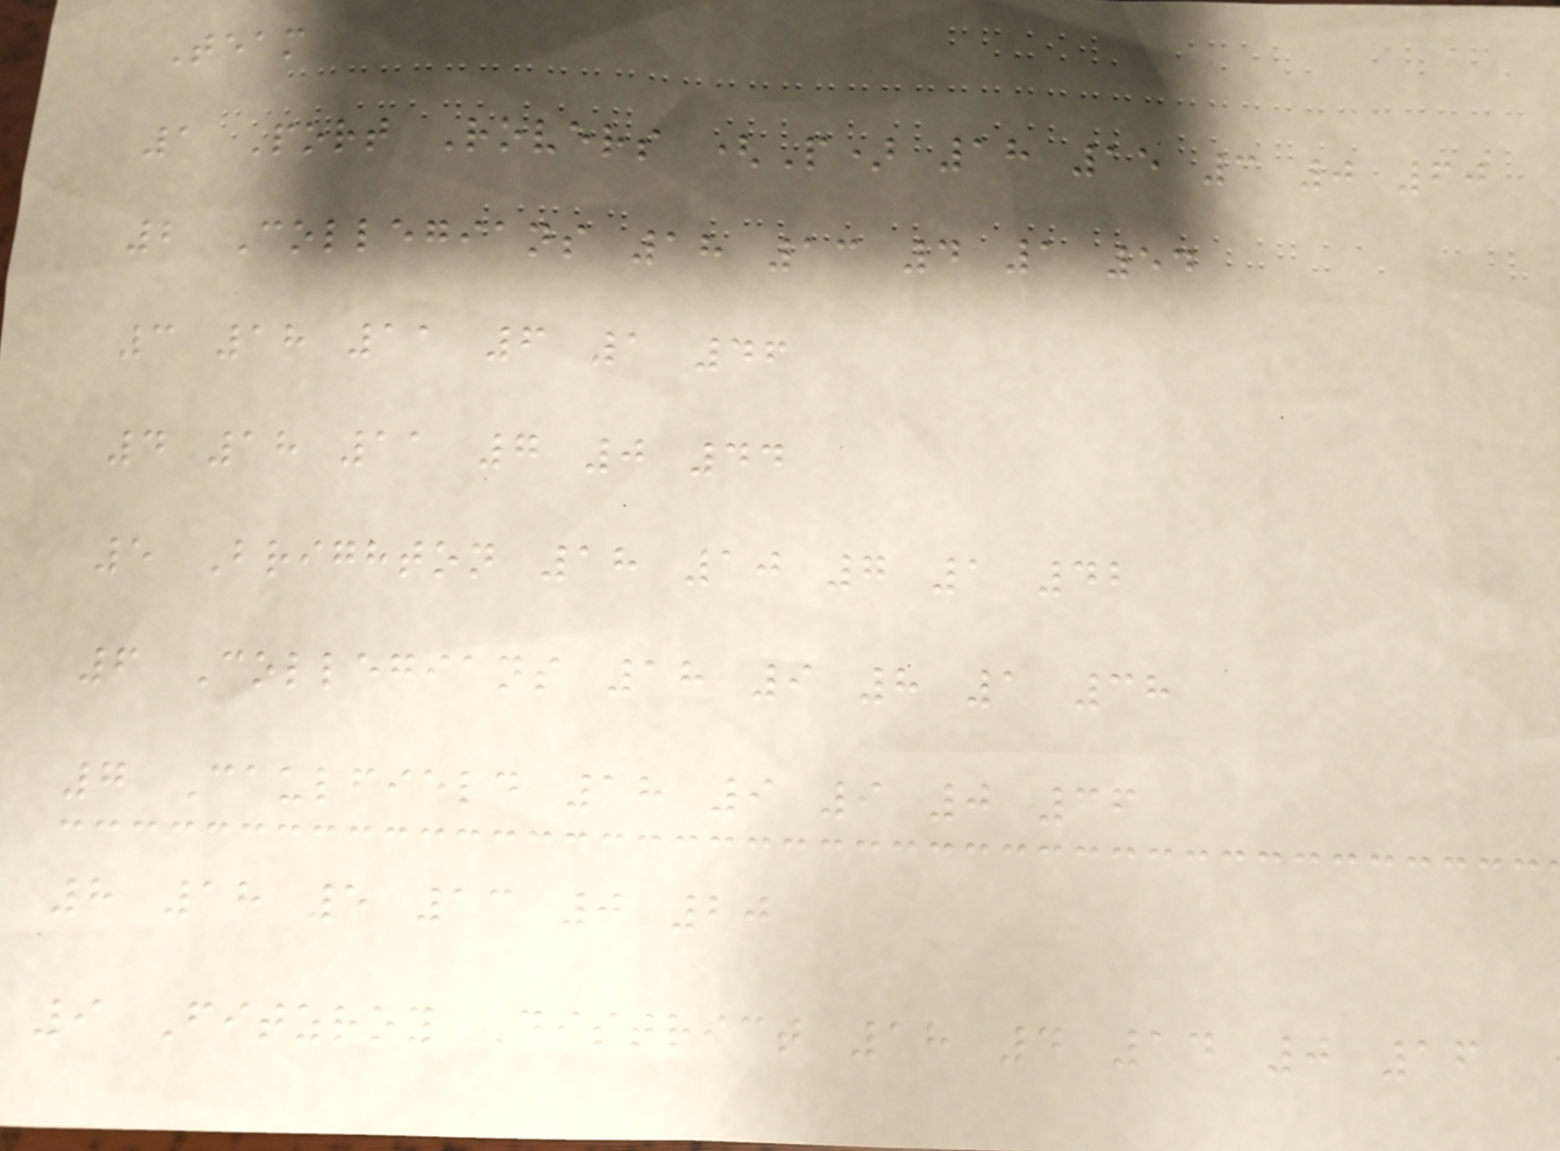Team
1 Port Rovers (P) 18 15 3 0 60
2 Collegians 18 13 4 1 54
3 18 11 6 1 46
4 18 11 7 0 44
5 Brighton 18 10 7 1 42
6 Collegians 18 9 8 1 38
7 Caulfield 18 9 9 0 36
8 18 5 13 0 20
9 Fitzroy District 18 4 14 0 16
